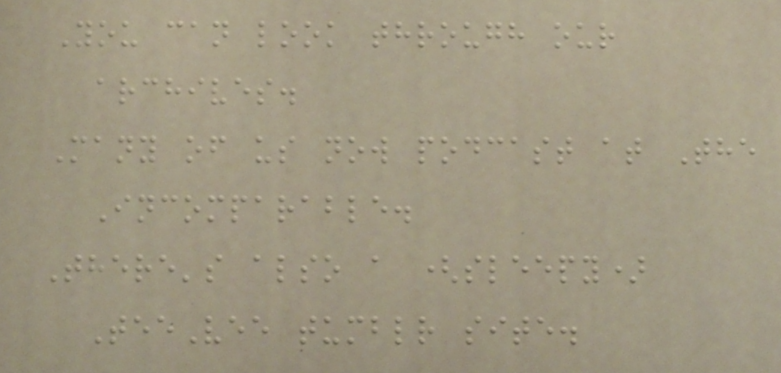You can look through our
archives.
Many of us now podcast at The
Incomparable.
There's also a (sleepy)
TeeVee tumblr site.
